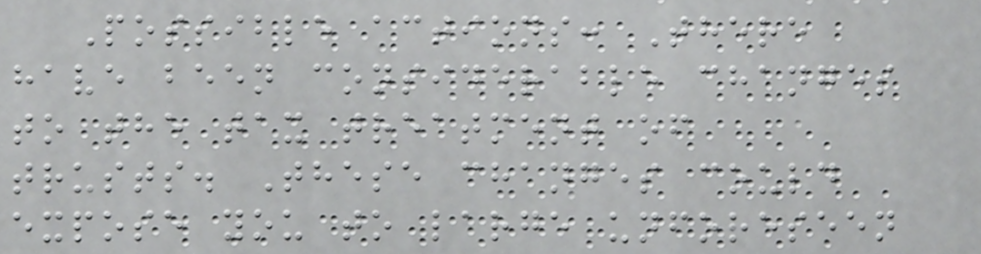Possible actions: There
have been considerable changes
to the tax treatment of
trusts. These changes could
expose you to large unforeseen
